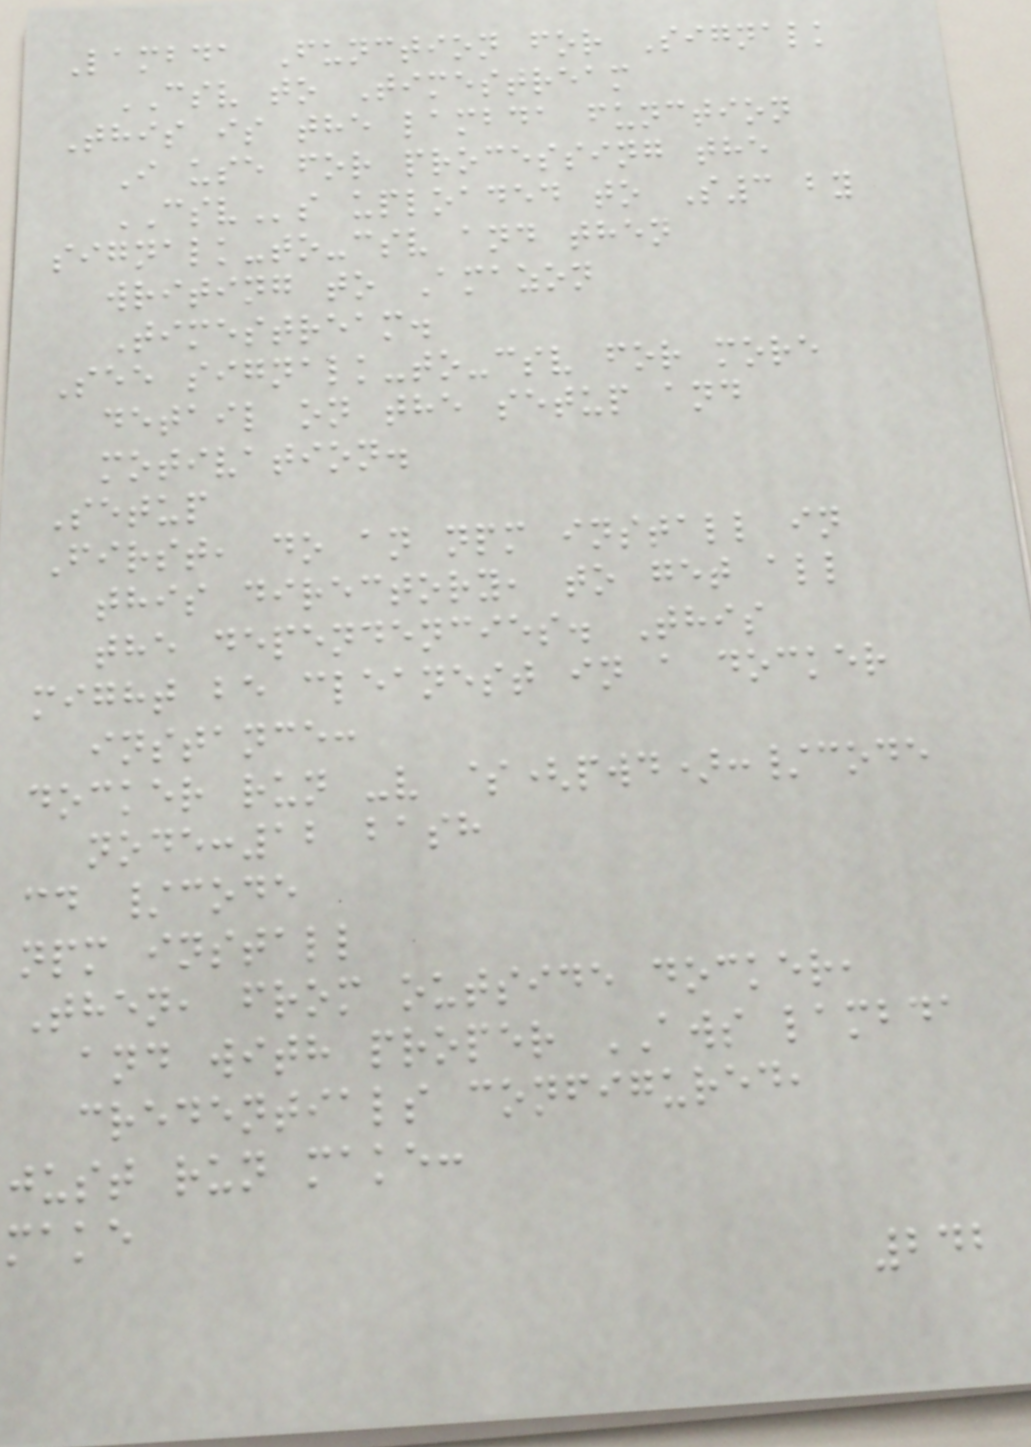Lambda Function for Signalk
CSV to Timestream
This is the lambda function
I use for processing the
CSVs uploaded to S3 by
signalk-to-csv and then
writing to Amazon
Timestream.
See signalk-to-csv for more
detail on the setup and
motivation.
Setup
First, do an npm install in
this directory, to get all
the dependencies. This
might be cleanest in a docker
instance:
docker run -v $(pwd):/code
node:12 bash
cd /code
npm install
Then, from outside docker,
and with proper AWS lambda
credentials configured,
just run make:
make
242
